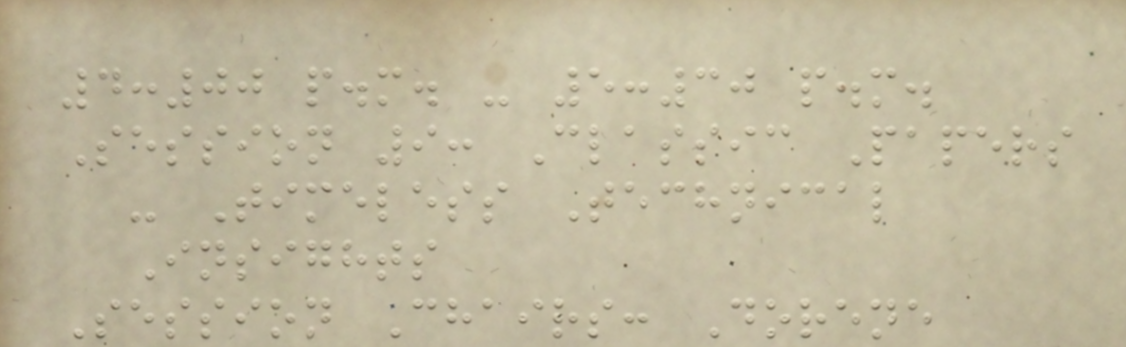4:00 p.m. - 5:30 p.m.
Session 9: Classic Papers
- Timeless Technical
Insights
Session Chairs: Dorene
